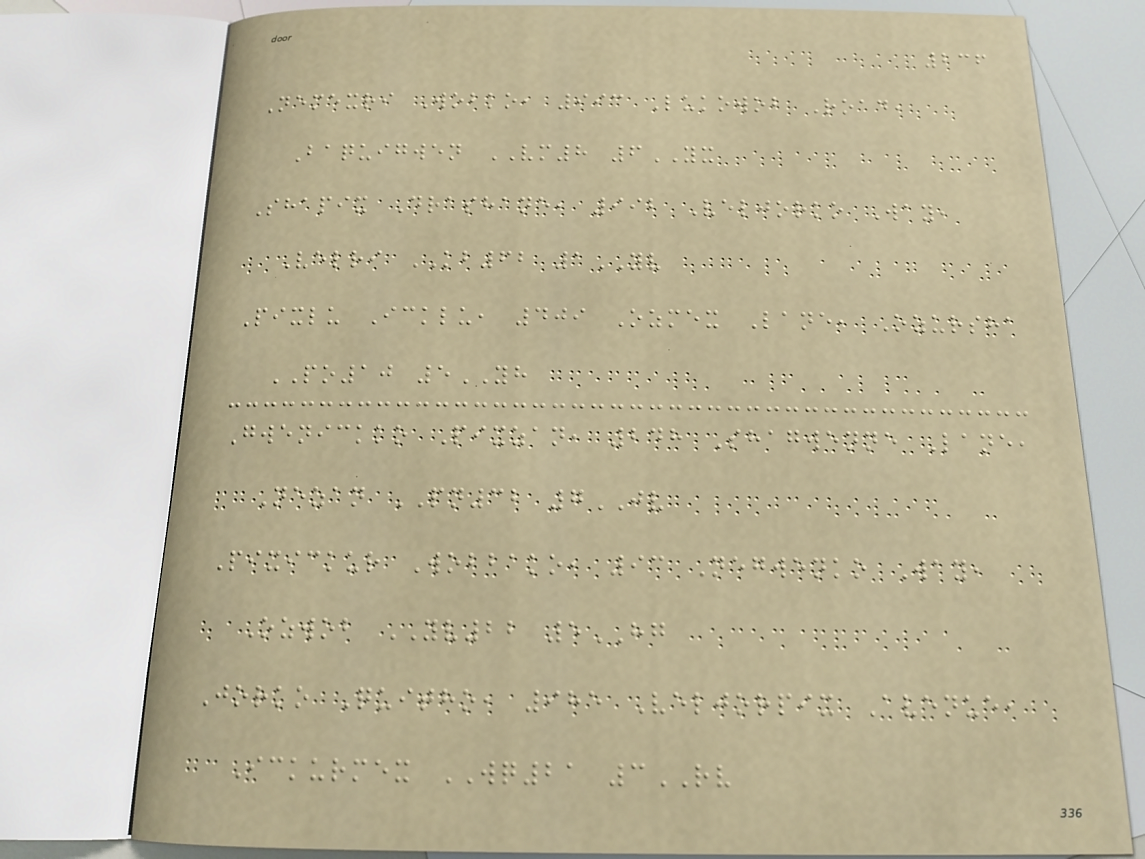236
Nemexri Wobko, 993 Lukowob Road,
Baquigwen VM8 6YX
Shapix Drashane, 992 Veljorko Way,
Velri KB62 1YV
Pixlu Icklu, 409 Ozmex Lane, Ozursha
PO10 5YH
Gwenickko Pixzan, 248 Shagwenne Lane,
Nezan PN32 7JV
Pixickur Wobbako, 93 Negwenko Way,
Ozwob YV22 5HG
Jorko Quitho, 985 Veljorpix Avenue,
Ickurmex WQ21 3RV
